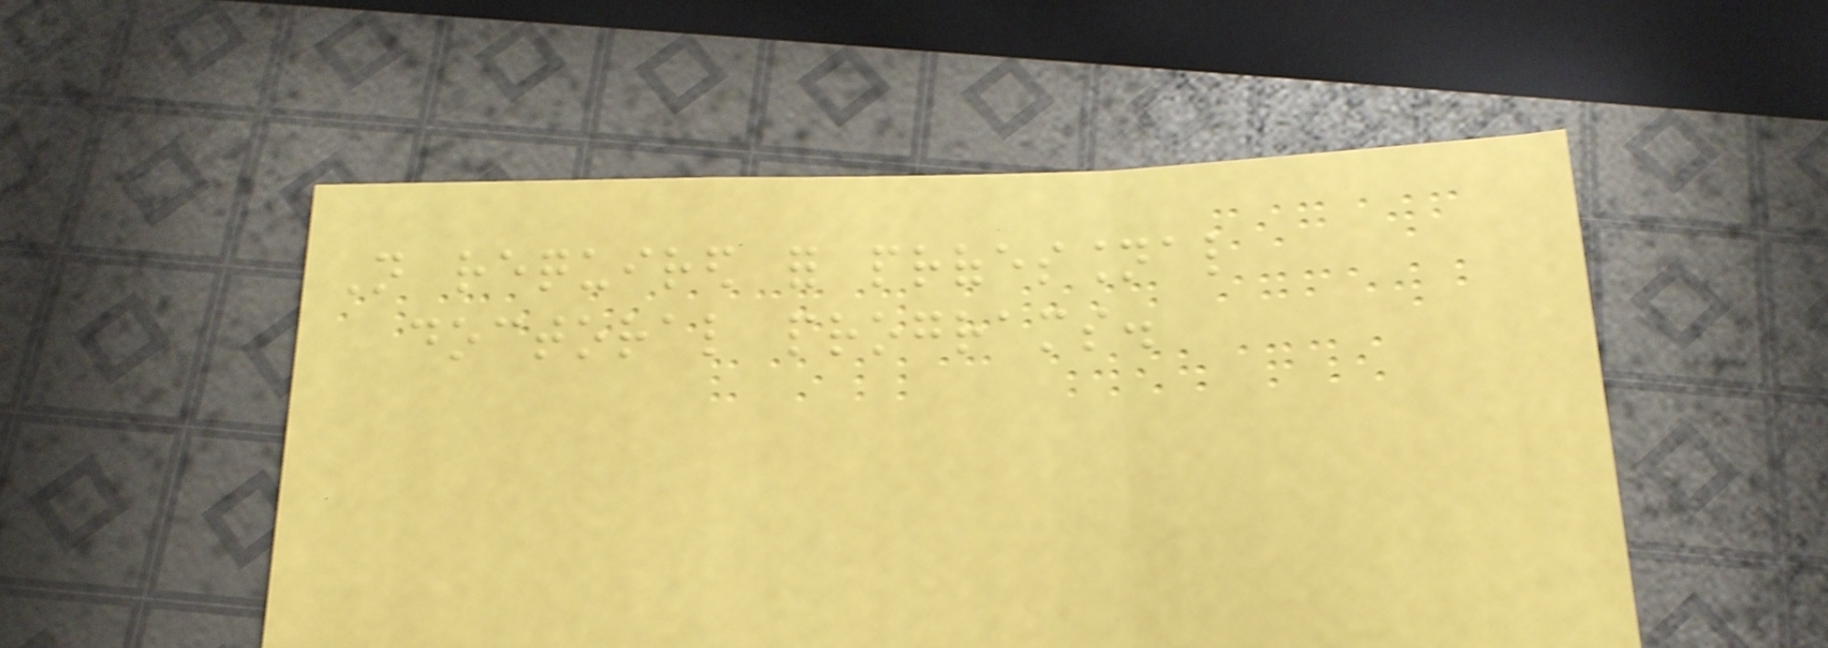Not required for professional
doctoral programs.
